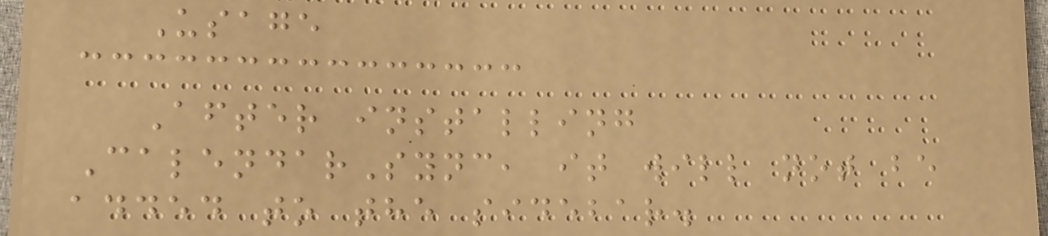Usage
After installing
CalendarSync, it will not be
added to the sidebar.
